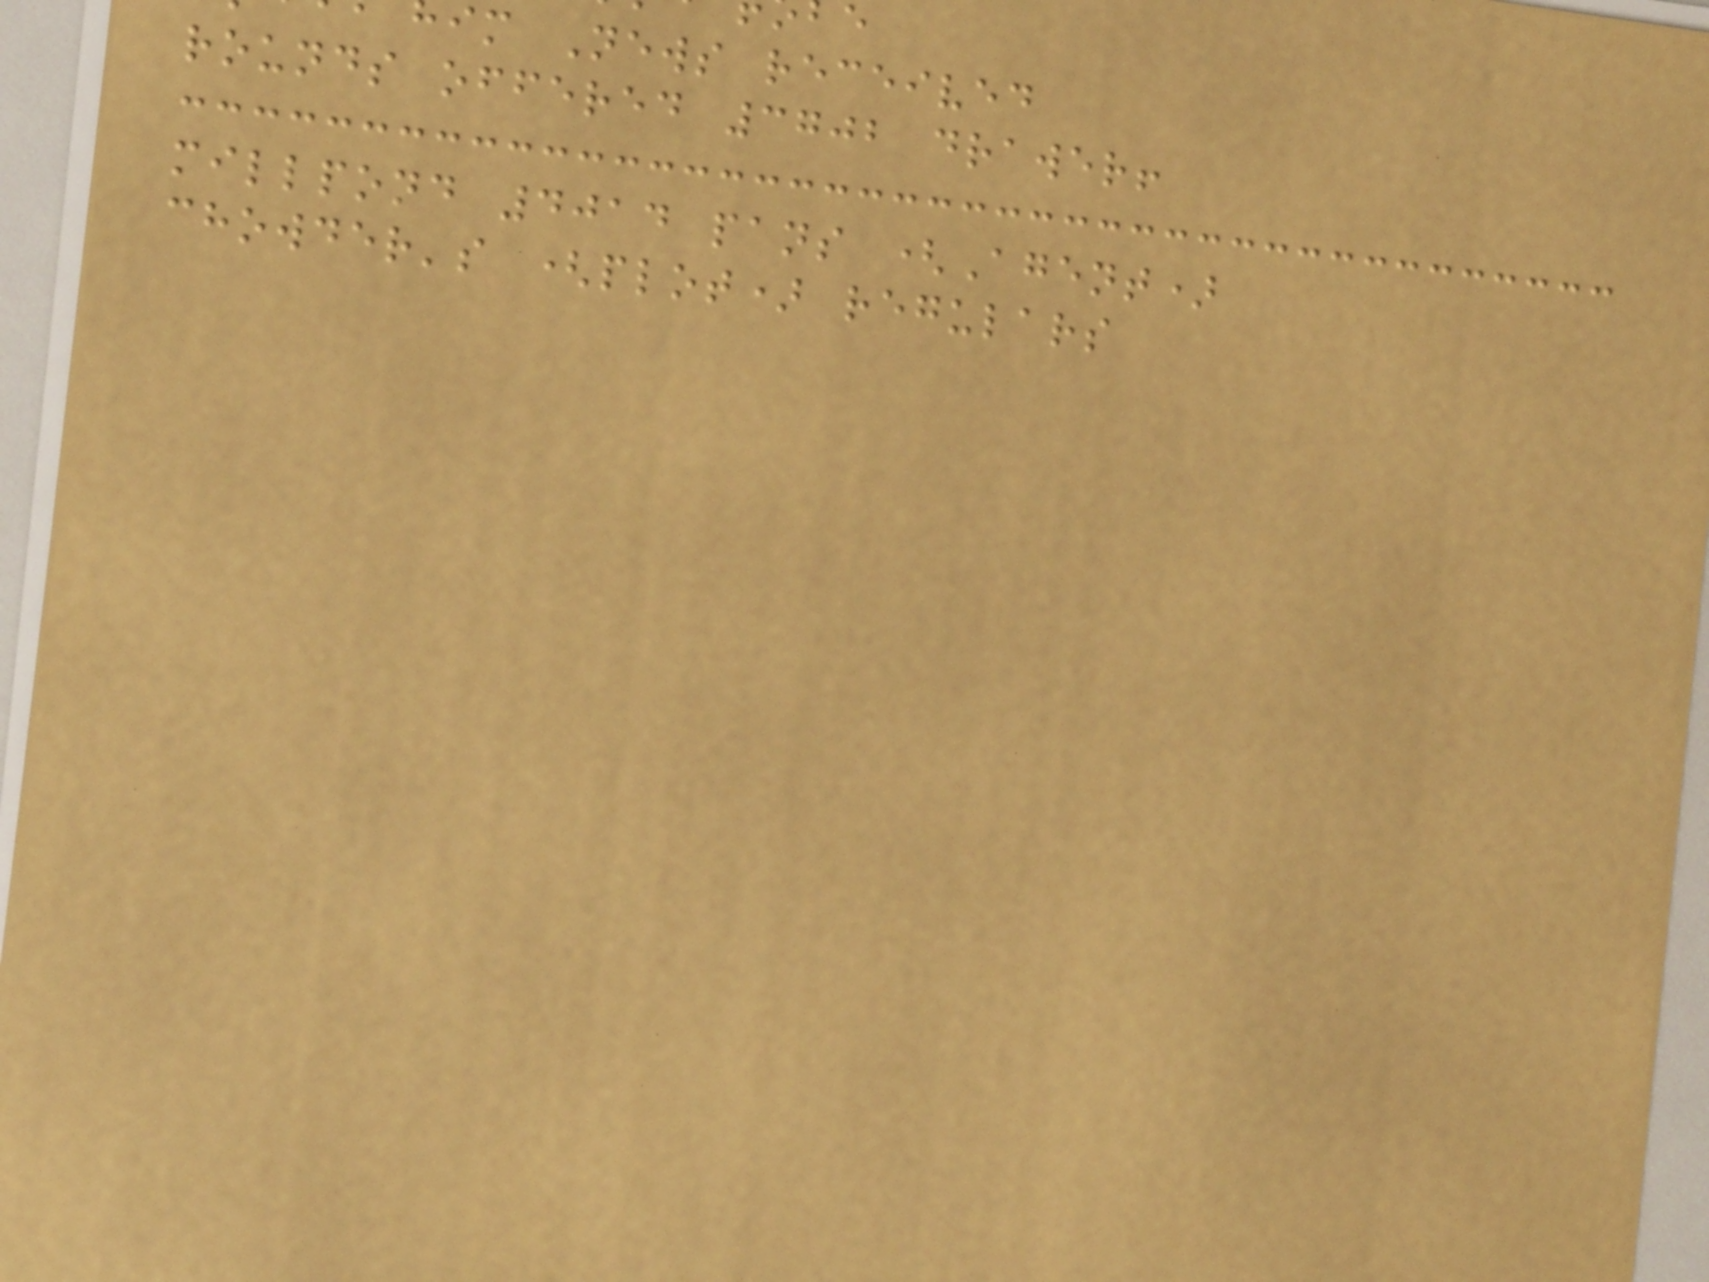im News received
rounds offered 3702 drawer!
millpond 4014 pans (Agent)
chowder's (plot) regulars
